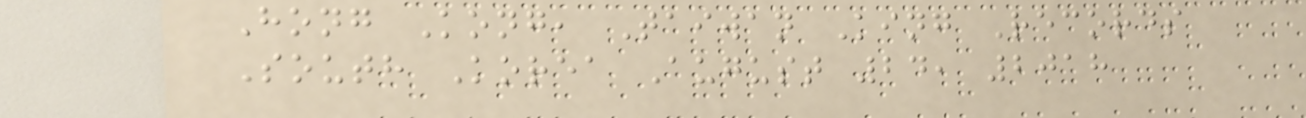Hong Kong, Taiwan King Records
South Korea August 24, 2018
